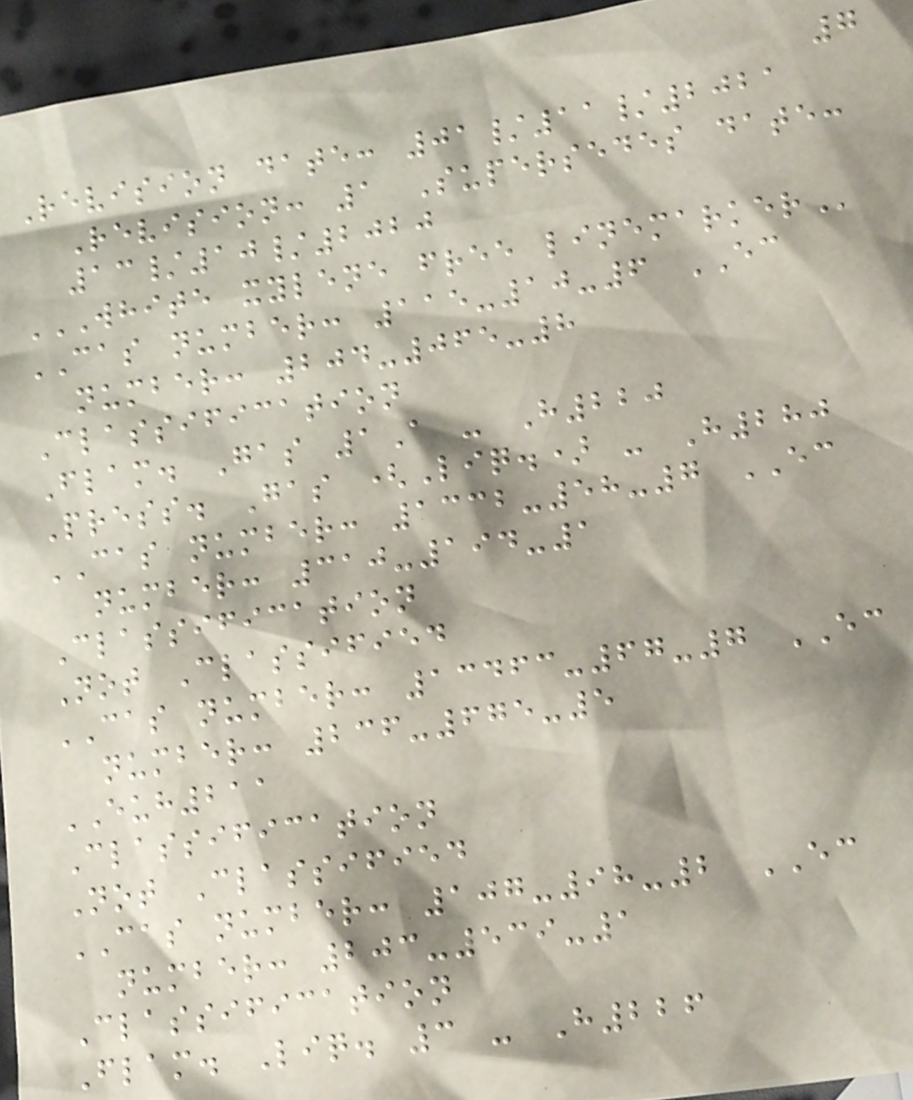7
Revision date: 01/11/2021
Revision: 1 Supersedes date:
13/10/2020
WHITE XYLENE FREE LINEMARKER
CAS number: 115-10-6 EC
number: 204-065-8
Classification
Flam. Gas 1A - H220
Press. Gas (Liq.) - H280
CAS number: 1332-58-7 EC
number: 310-194-1
Classification
Not Classified
CAS number: 13463-67-7 EC
number: 236-675-5
EUH211
Classification
Not Classified
CAS number: 107-98-2 EC
number: 203-539-1
Classification
Flam. Liq. 3 - H226
